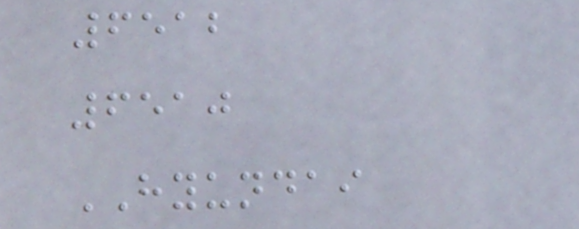6512
6510
HYUNDAI
